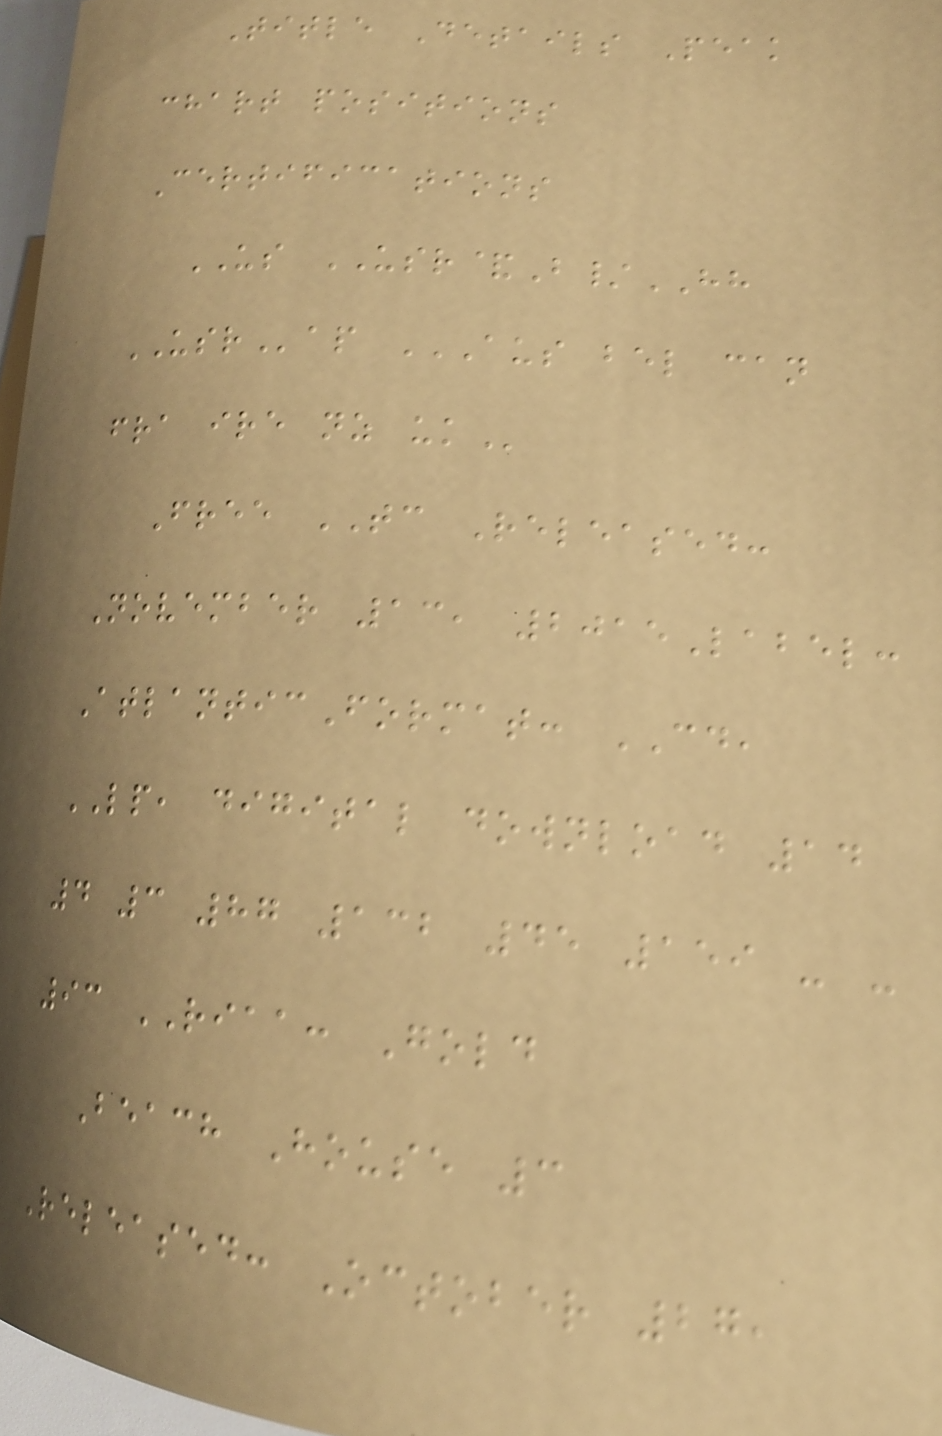Title Details Peak
chart positions
Certifications
US USR&B/HH
USRap AUS BEL CAN
FRA IRE NZ UK
Free TC Released:
November 13, 2015Label:
AtlanticFormat: CD,
LP, digital download 14
4 3 87 132 45 159 - -
93 RIAA: Gold
Beach House 3
Released: October 27,
